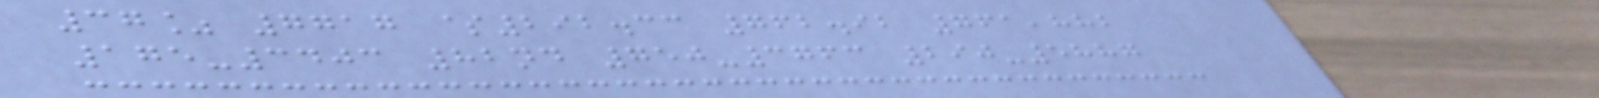37% 7717 $292.33 762.92 761,882
175-3403 82nd 750-3763 290-5887
